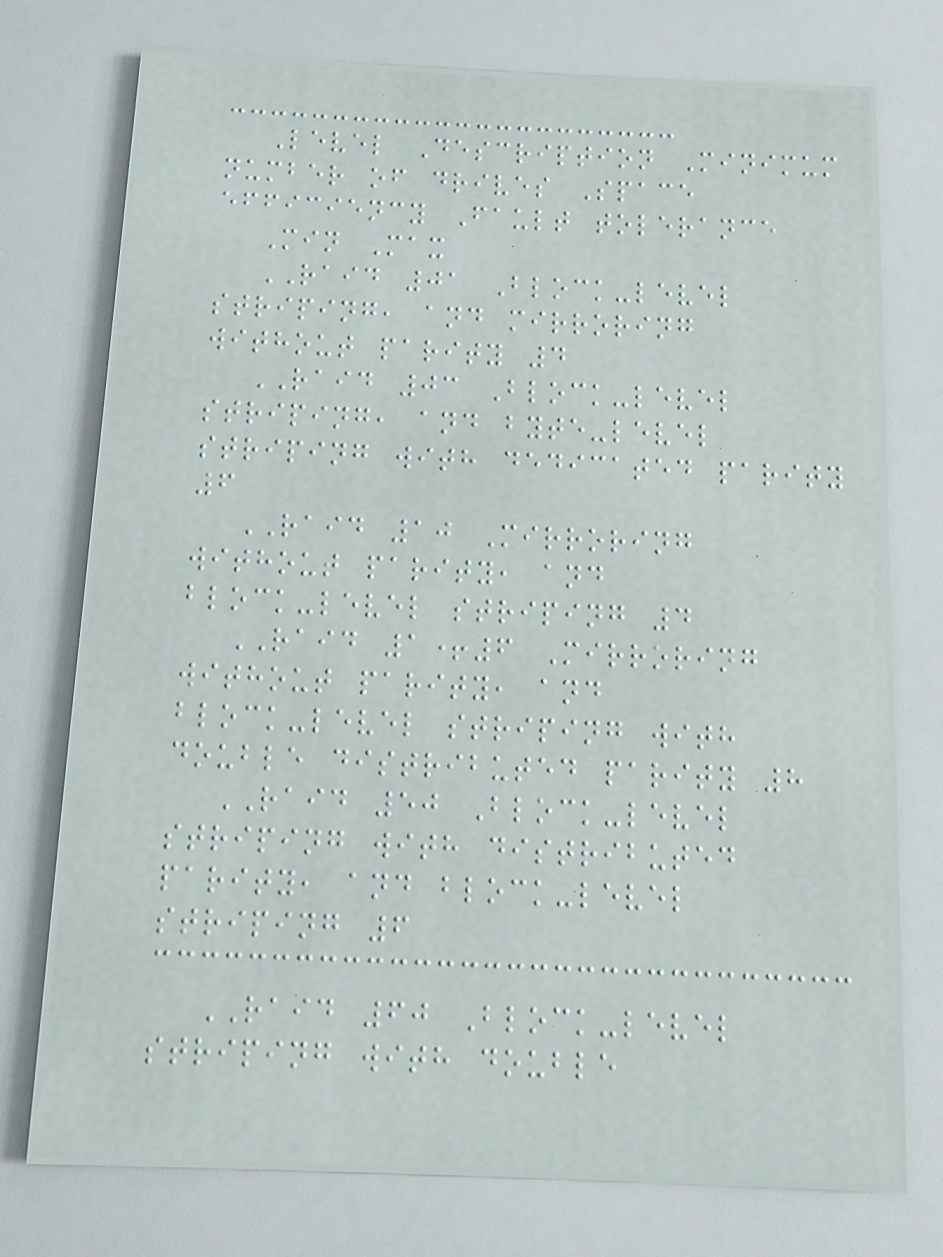Level Description Minimum
number of drives Space
efficiency Fault tolerance
Min Max
RAID 01 Block-level
striping, and mirroring
without parity 4
RAID 03 Block-level
striping, and byte-level
striping with dedicated parity
6
RAID 10 Mirroring
without parity, and
block-level striping 4
RAID 1+6 Mirroring
without parity, and
block-level striping with
double distributed parity 8
RAID 50 Block-level
striping with distributed
parity, and block-level
striping 6
RAID 60 Block-level
striping with double
